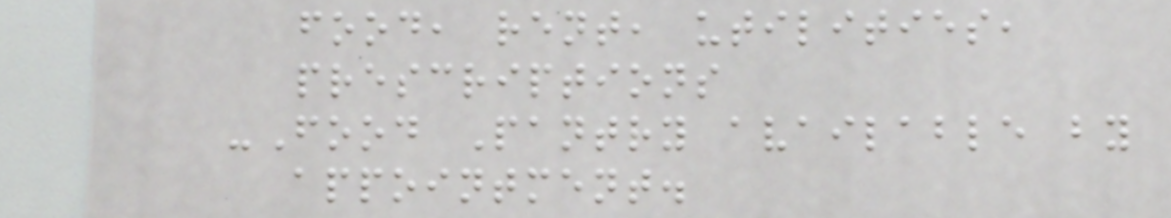food, rent, utilities,
prescriptions
-Food Pantry available by
appointment.
